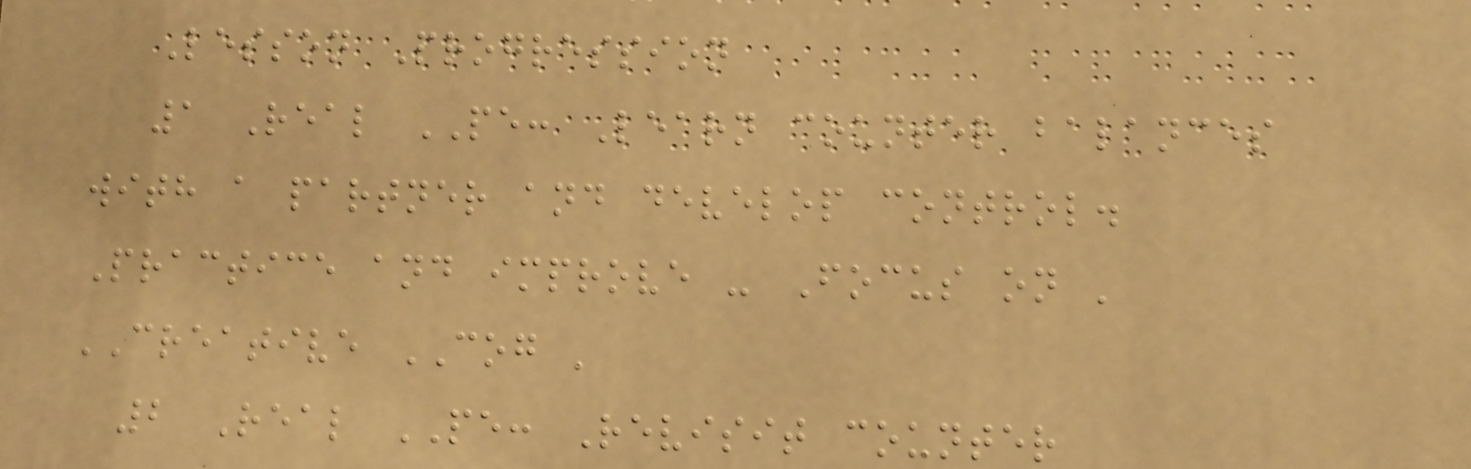Lesson Progression
1 Real PE: Learn counter balances
with a partner and develop control.
Practice and improve - Focus on '
CREATIVE COG '
2 Real PE: Revisit counter
